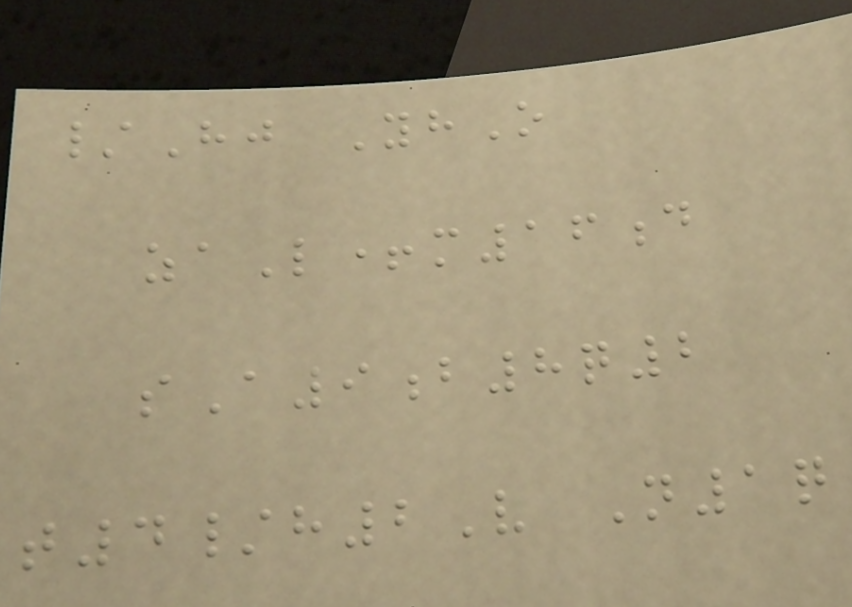/Hj YhO
zaL+m16d
sA9b8q2
t4/h2V N1q
